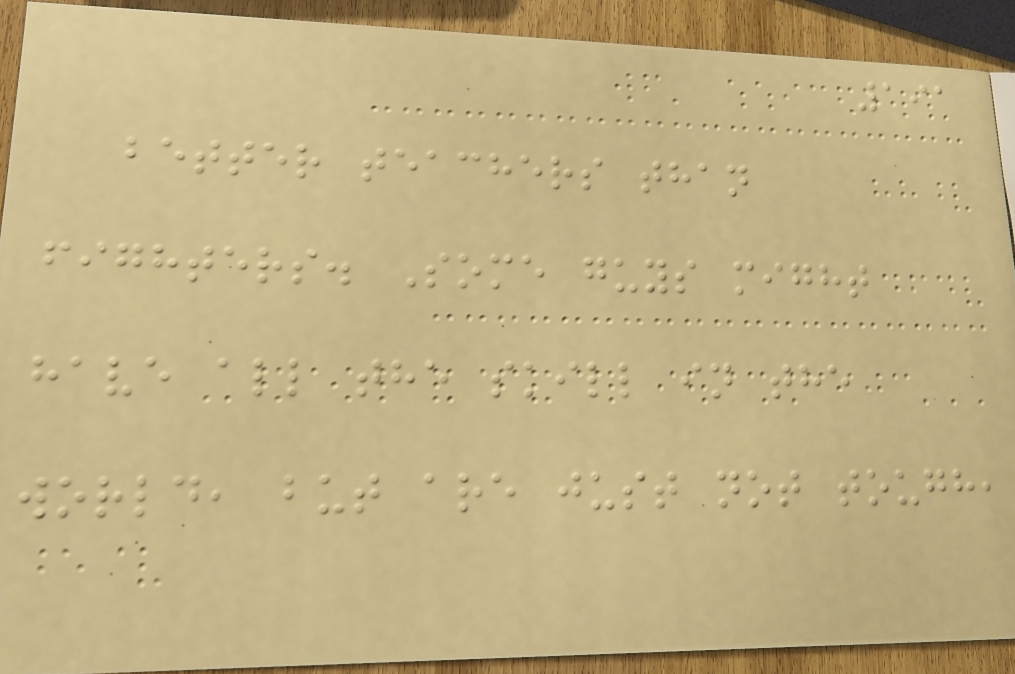191
better teachers than
fighters. Some guys might
have all the skill in the
world, but are just not tough,
